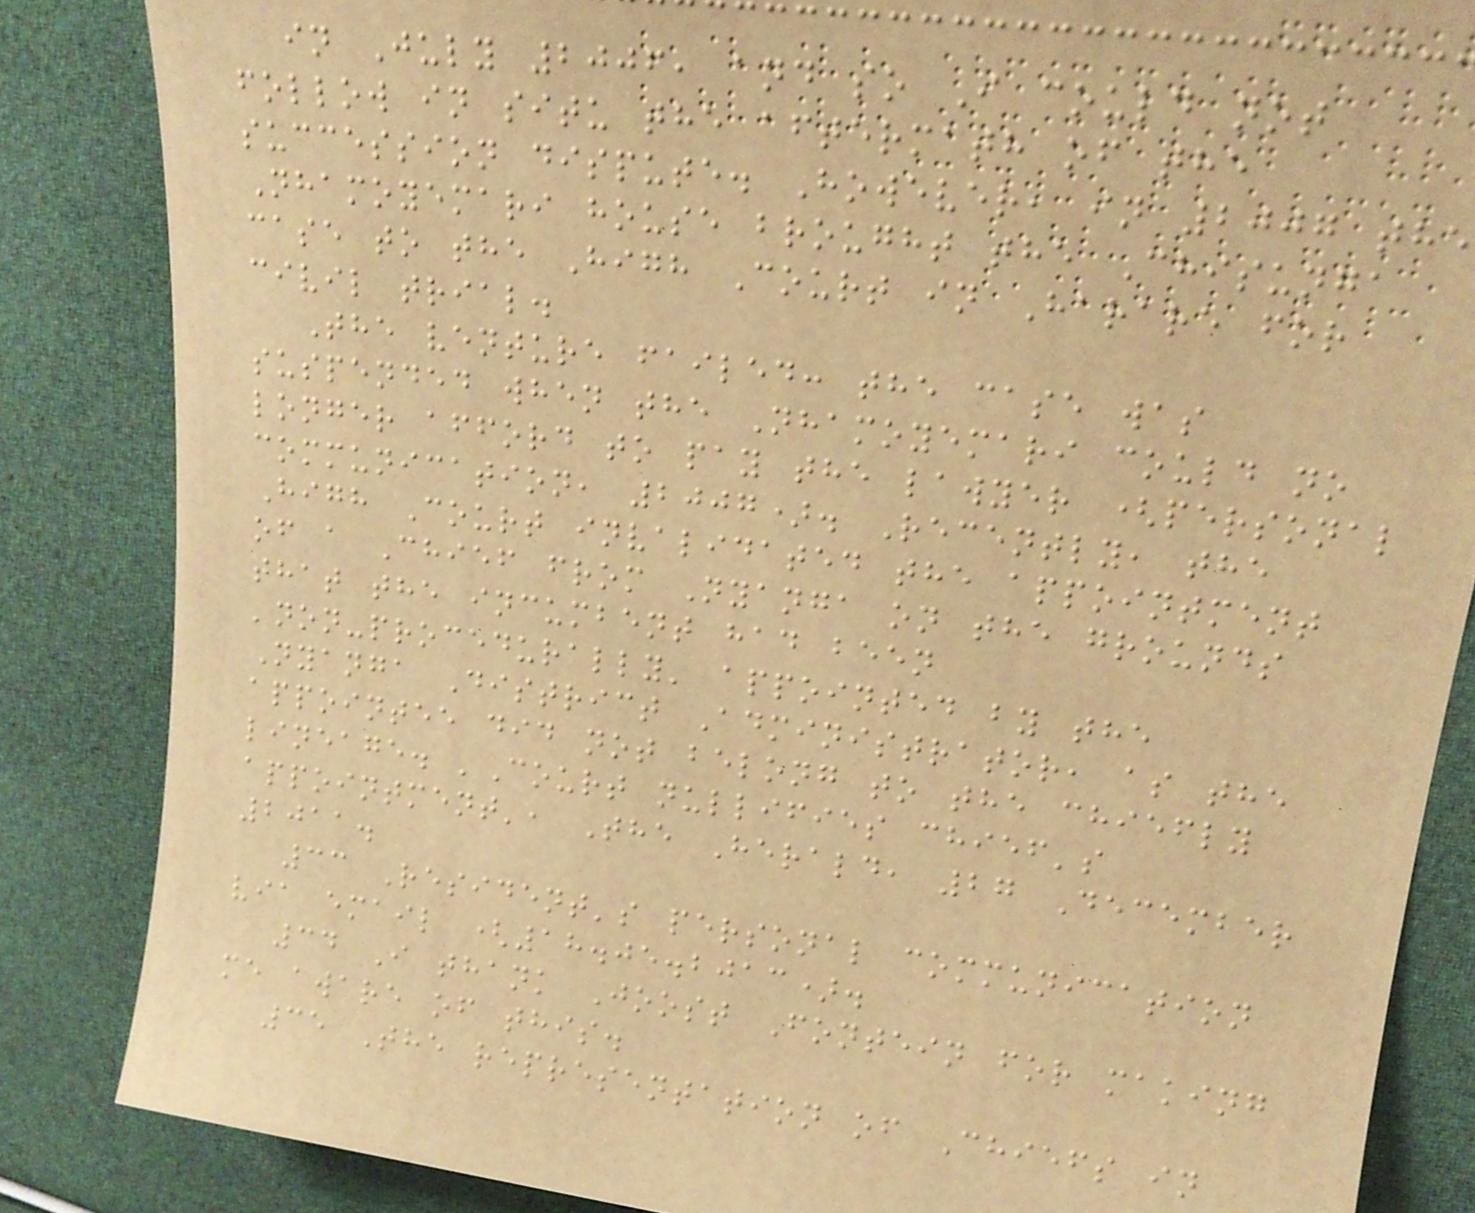in July 2006, and so I could not
follow in situ the aftermath of the
succession dispute. However, in 2007 the
Nhamoyemari house brought the Chisunga
case to the High Court in Harare for
civil trial.
The venture failed: the case was
suspended when the Nhamoyemari could no
longer afford to pay the lawyer (personal
communication, 2007). Recently, the
High Court invalidated the appointment
of a Chief from Nyanga on the grounds
that the incumbent had been
'non-procedurally' appointed by the
Nyanga District Administrator, as the
appointee did not belong to the chiefly
lineage. 'Court nullifies chief's
appointment', The Herald, 27 December
2011.
33 Resident's personal communication
via email (18.05.2013).
34 I thank Joost Fontein for making
me aware of this.
35 The representation of Chiefs in
